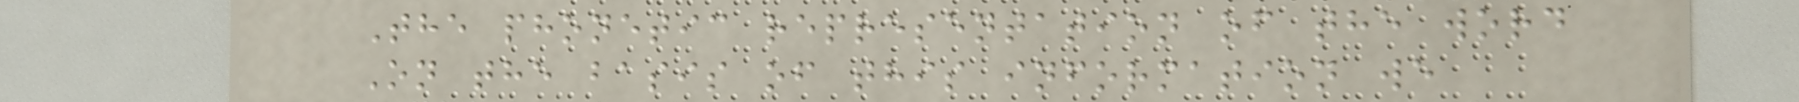The phonetic representation of the word
On the basis of this information we
